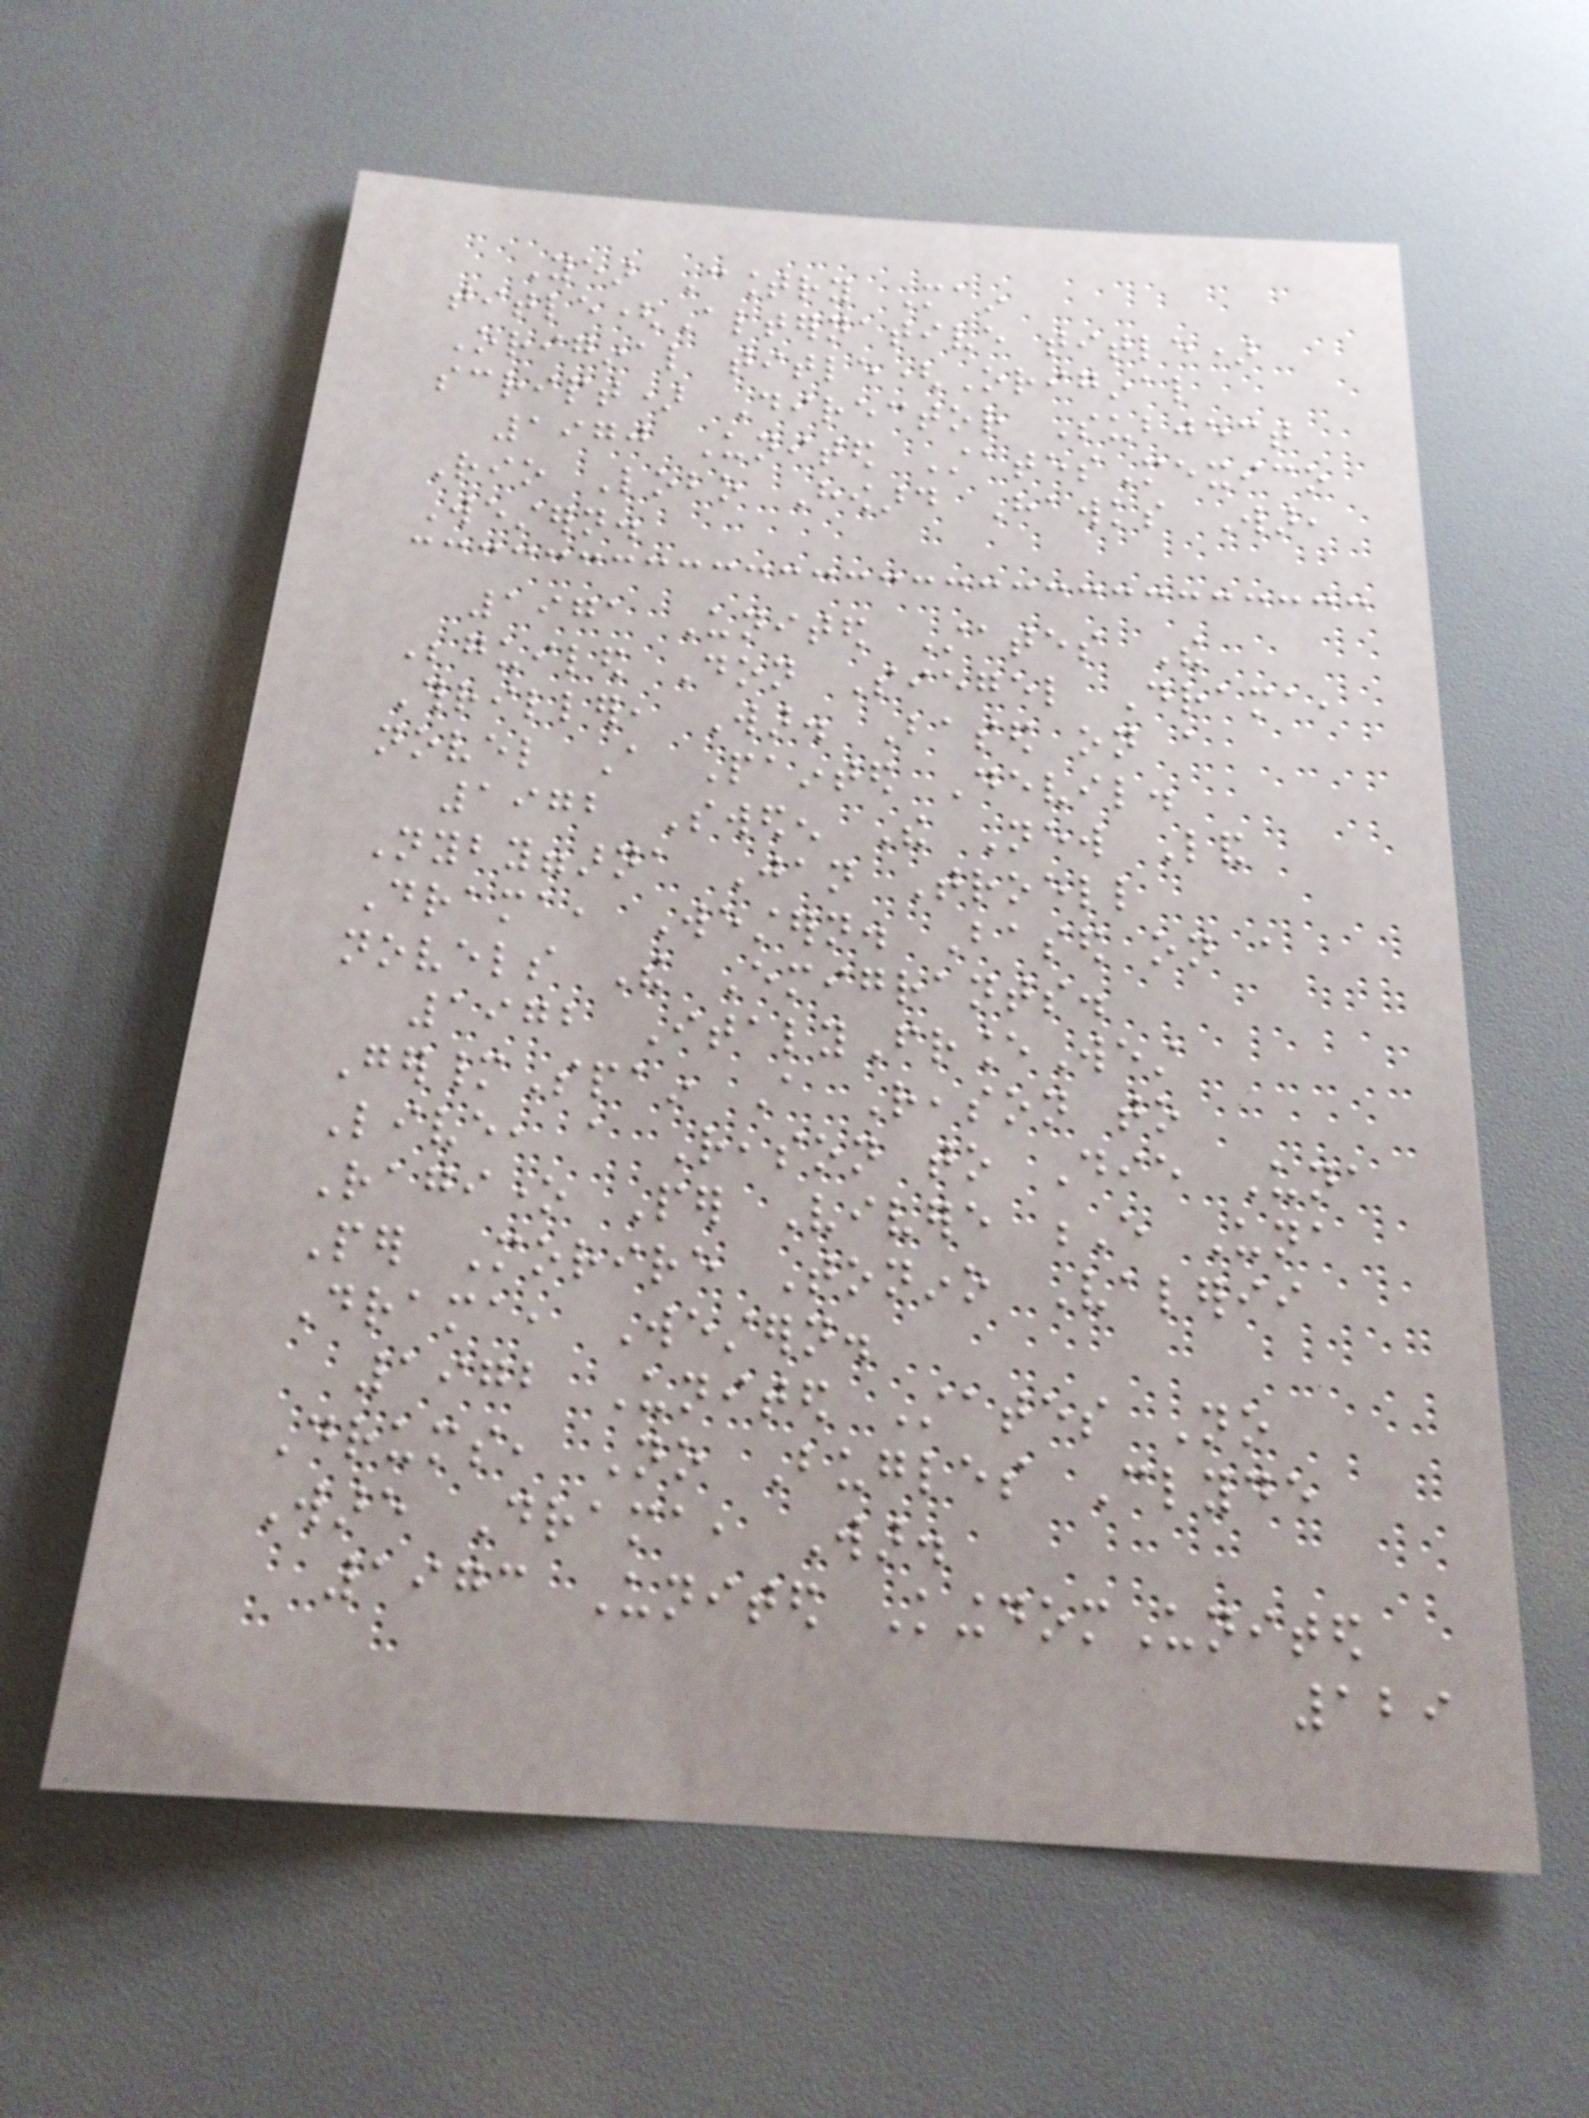Year Country Main
title(Alternative title)
Original title(Original
script) Director Subject
1970 United StatesMexico
Rio Lobo Howard Hawks War,
Western.
1971 United States The
Beguiled Don Siegel Drama,
Thriller, War. Based on a
novel A Painted Devil.
1972 Sweden The New Land
Nybyggarna Jan Troell
Drama, Western. Based on a
novels The Emigrants.
1972 ItalyFranceWest
GermanySpain A Reason to
Live, a Reason to Die Una
Ragione Per Vivere E Una
Per Morire Tonino Valerii
Drama, Western.
1972 United States No
Drums, No Bugles Clyde
Ware Drama, War.
1973 United KingdomUnited
129
